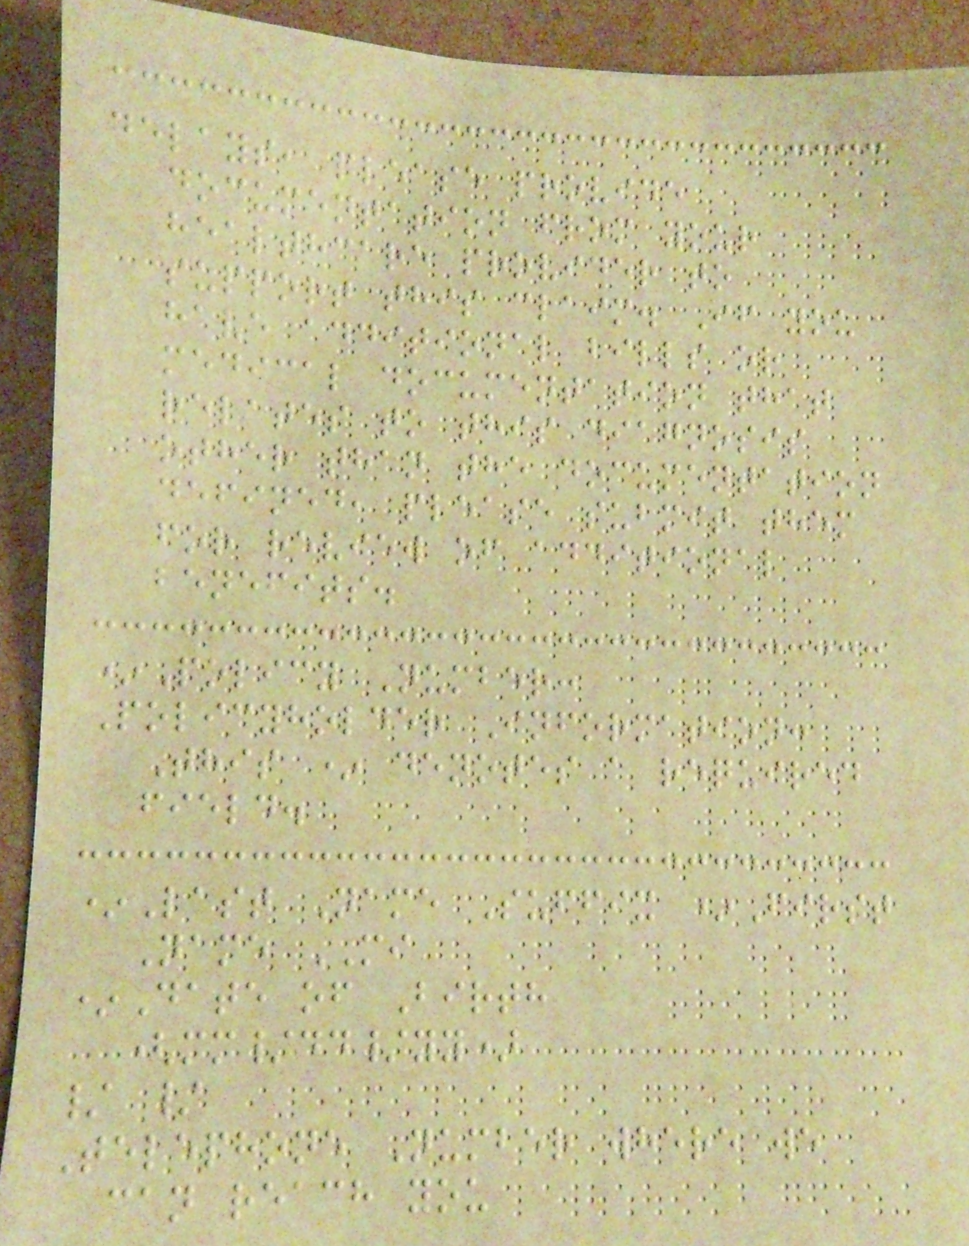delays, please provide
documentation from your
healthcare provider to
support this claim. If you
have additional bills or
medical documentation that
relates to this diagnosis
other than the documentation
defined, please submit them
for review of additional
benefits.
*Policy Number:
Policyholder Information:
This * denotes a required
field.
*Last Name Suffix *First
Name MI
*Date of Birth
(mm/dd/yy)
/ /
Telephone Number where we
can reach you
